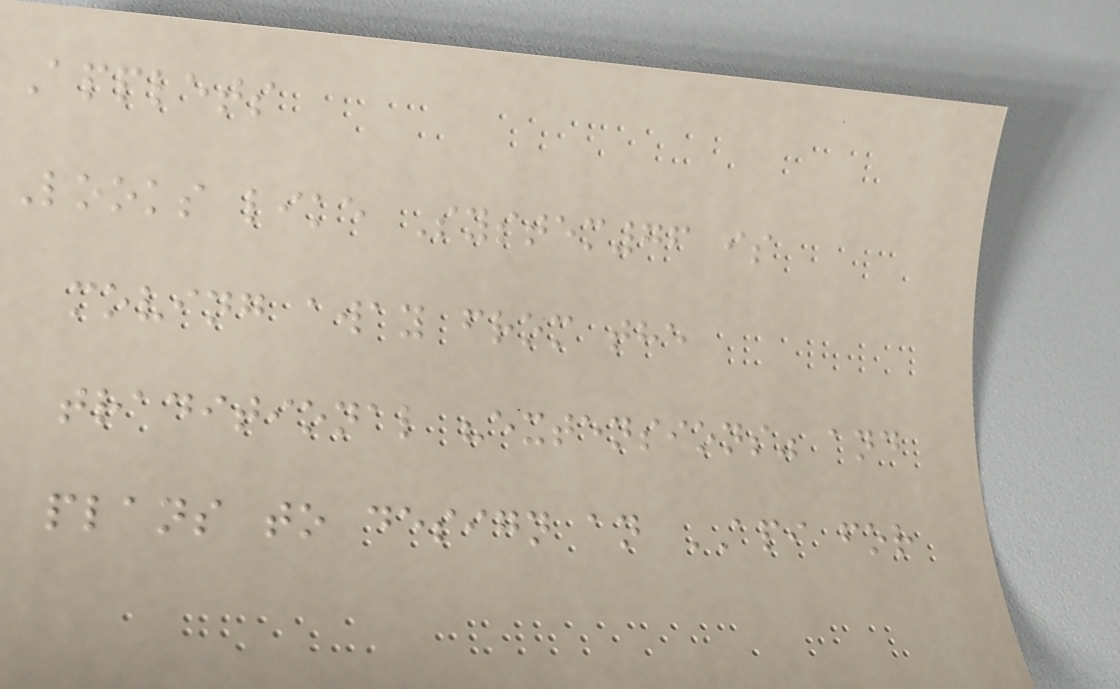Applets
Looks like System76 is
moving away from the
traditional "extensions" and
plans to design an API for
